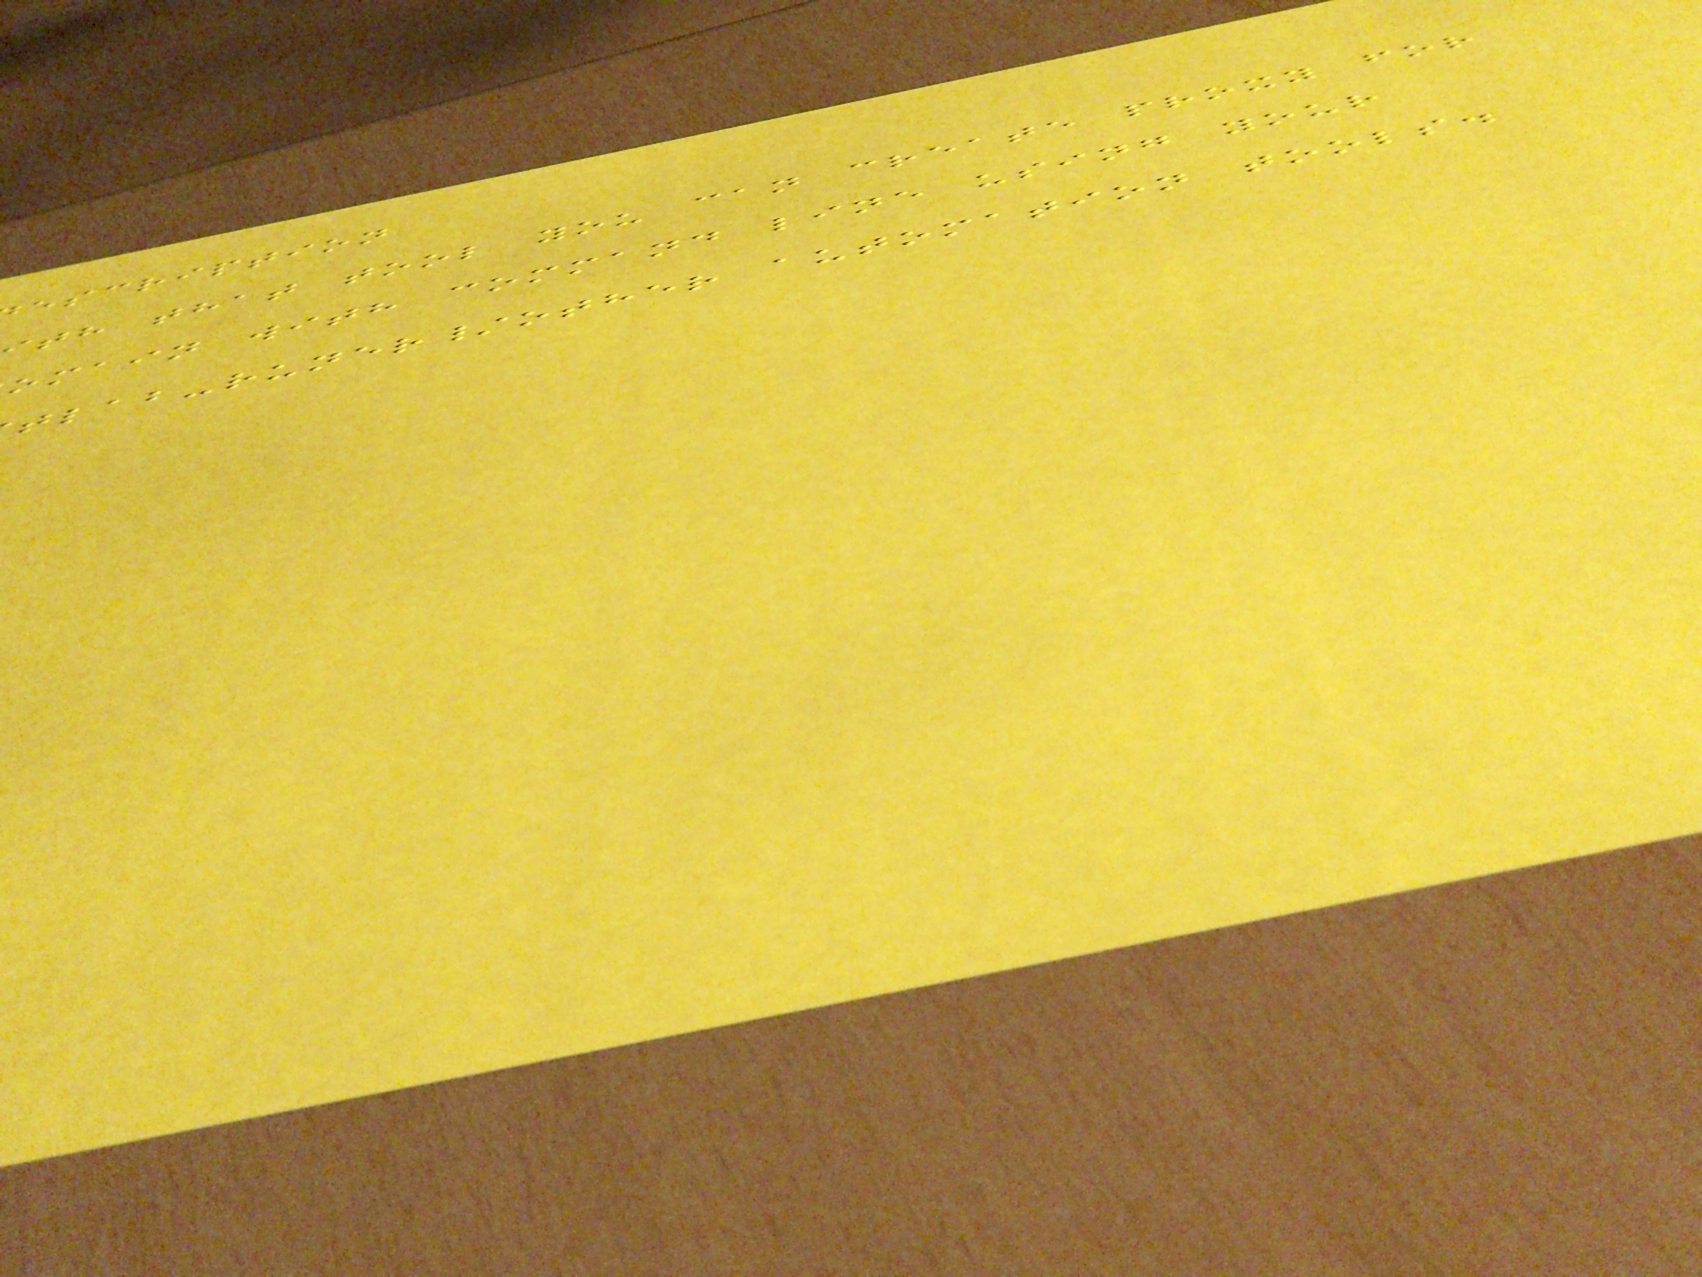escription
th that tool you can create proxy for
omain with command line using your
tlab-runer/other automation tools.
